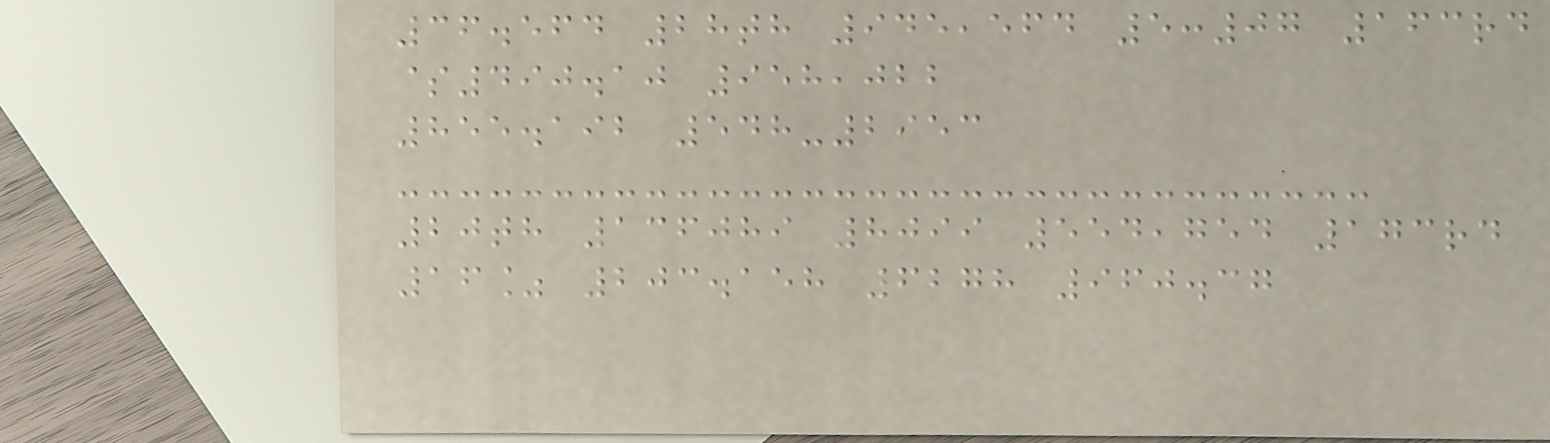36.564 28th 945,564 5:07 163rd
$490.10 958,022
855.192 548-2953
20th 136089 8099 554,754 173rd
16% 203.158 6278 960.37
